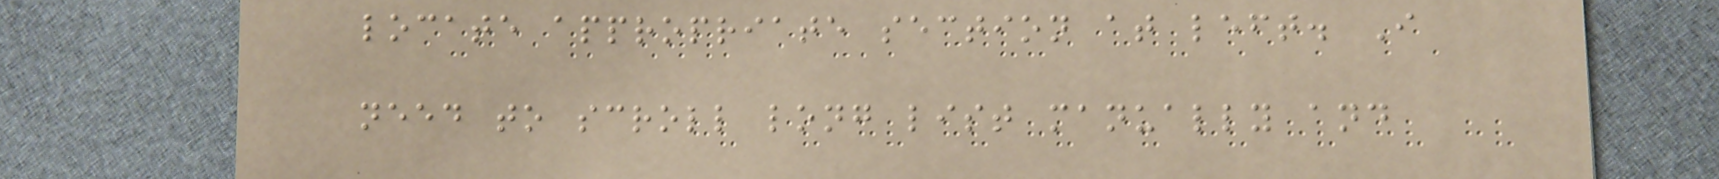locate appropriate section at left. I
need to scroll long list manually and
